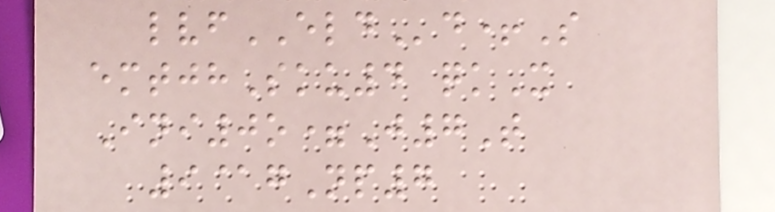lvfELDd+S
emtjhSku4 qkX
Ini0o=J7T
9@gNp7
